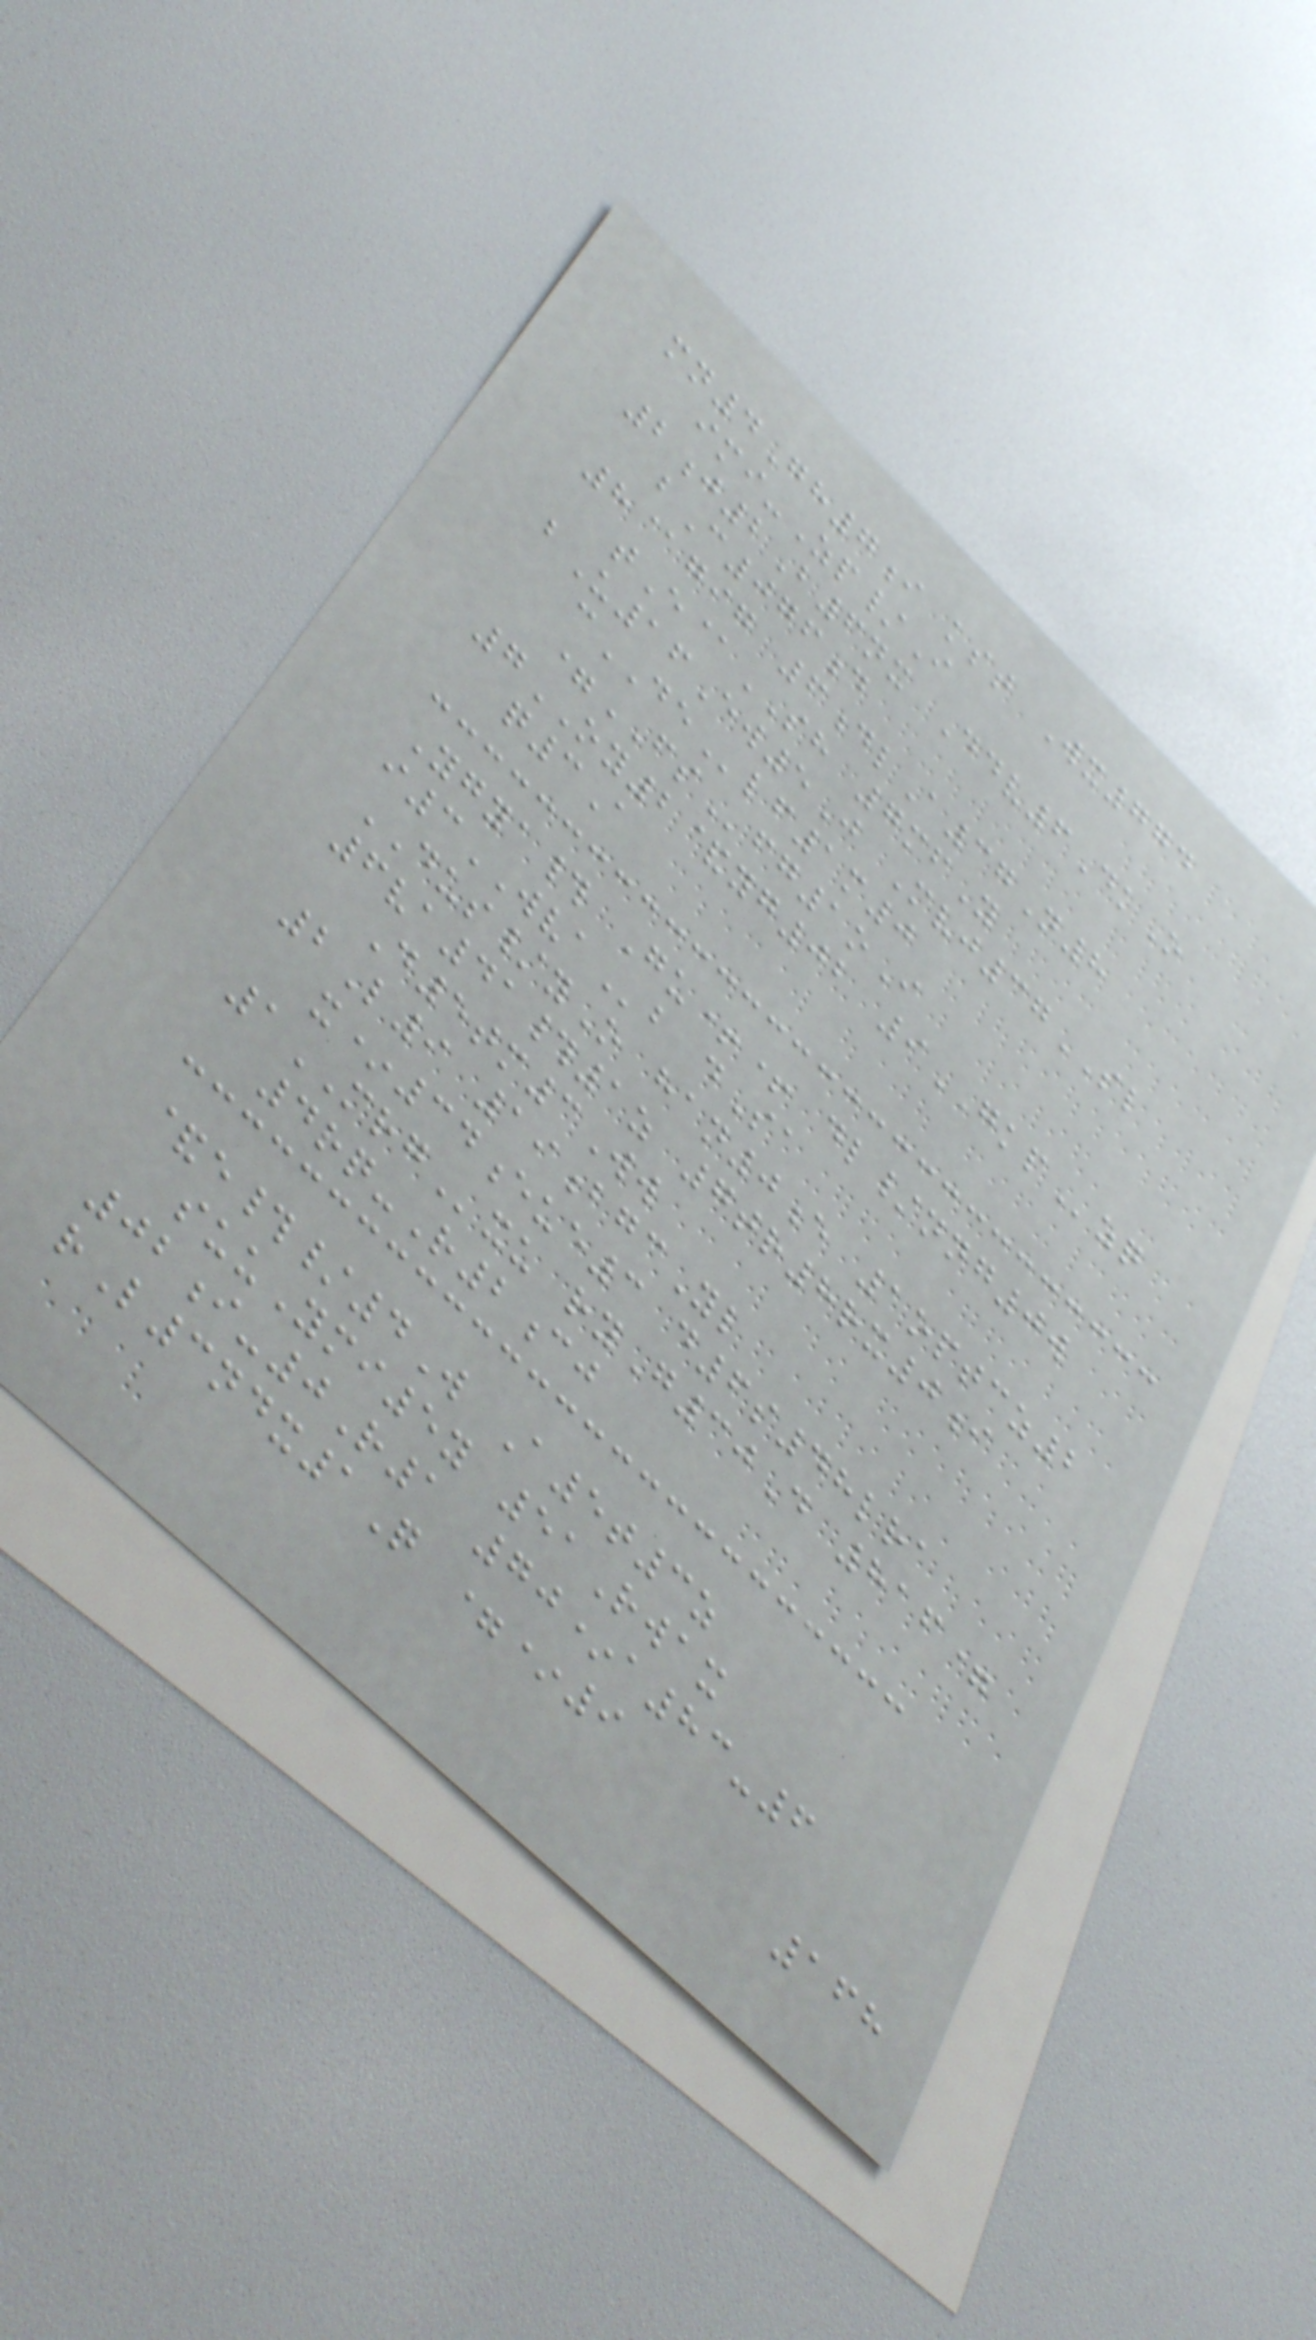mn4Gh7i kst Wx774
imi-Zp/I
2j2B6nx Ddv6DkO
bC076d
8@gig 6dlA37N8
tE@SH 7mfY
bU16Ew5J Mvj37SL
cDElf1m0
=FSfg1oI
7OY2&yg02 9GKPzq
q3A
Ygya# Gu++ dl/nng0w
i3WVAb dSa
DUS/yO han0e 1optcz2
6va41#1z 7tr8rx0i
D5tm3Ww
2L9 19bgcYl
x*34eue3 d6s48lra
1MRGxu ryG30D 816=
4rq-R2cj
&e#/4W A5t3z
suuYmi5y 51Rwax
02i-0R1 70*a83-6
rL3ndx1Q =*9
168
